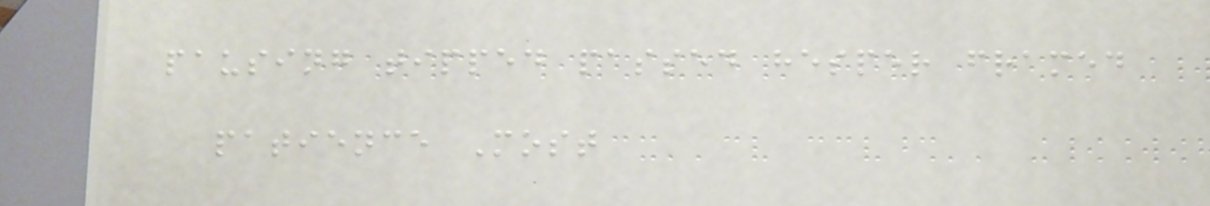pausing tipped passed hesper framed
patience Most
